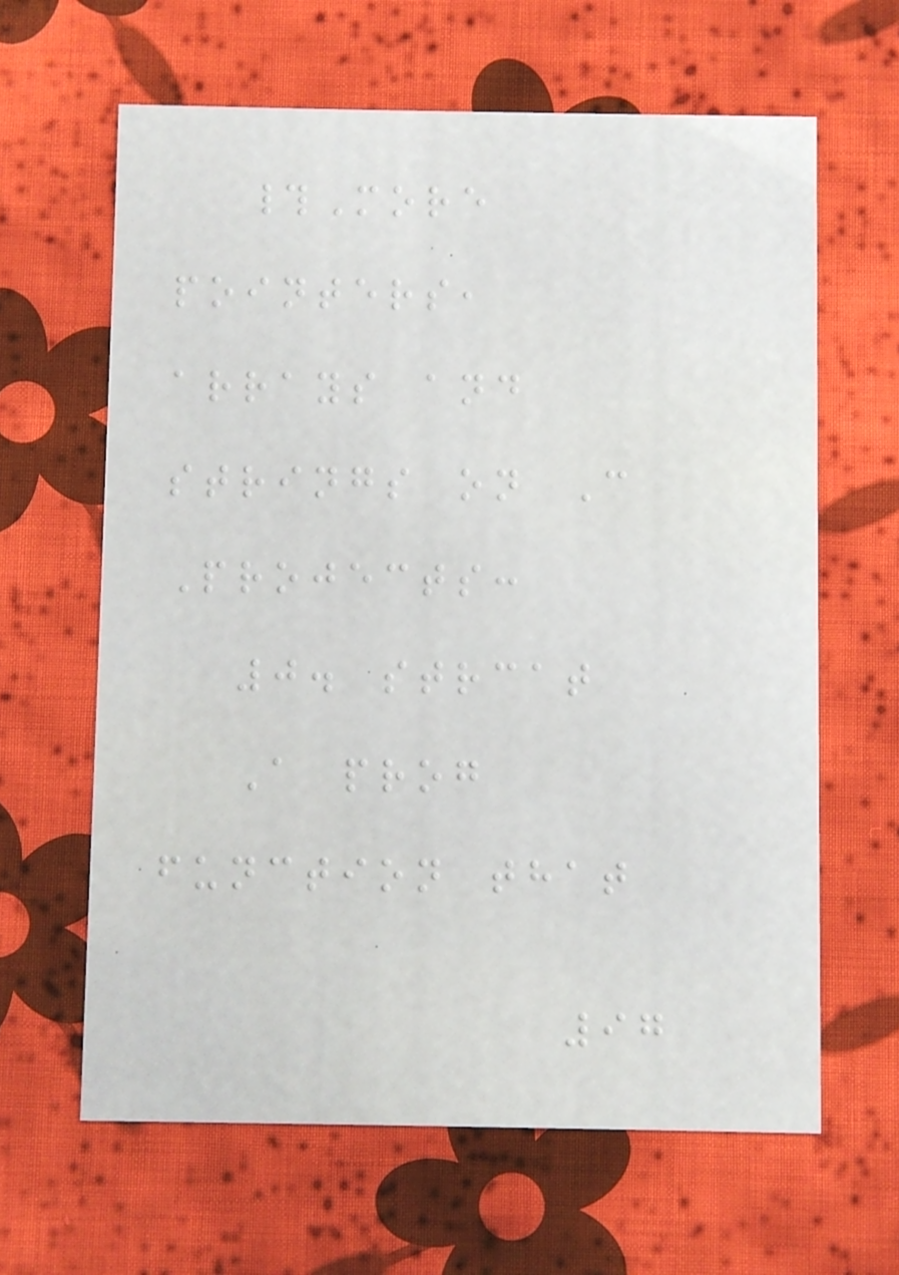#More
pointers,
arrays and
strings on C
Projects:
0. strcat
A prog
function that
97
